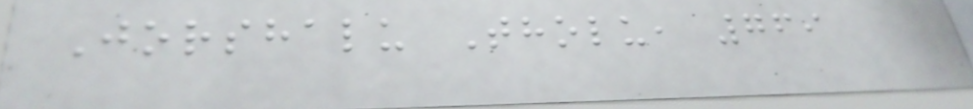Jorshalu Tholu, 769
